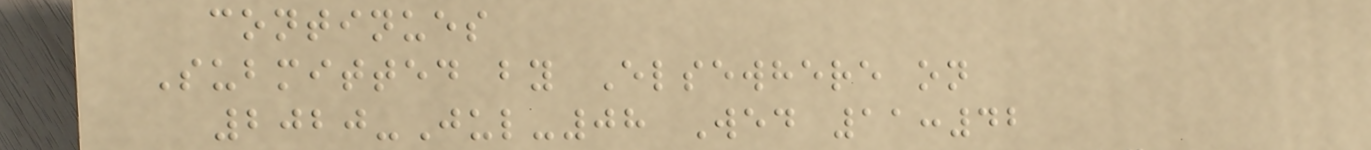continues
Submitted by Elsewhere on
2020-Jul-08 Wed 11:42
